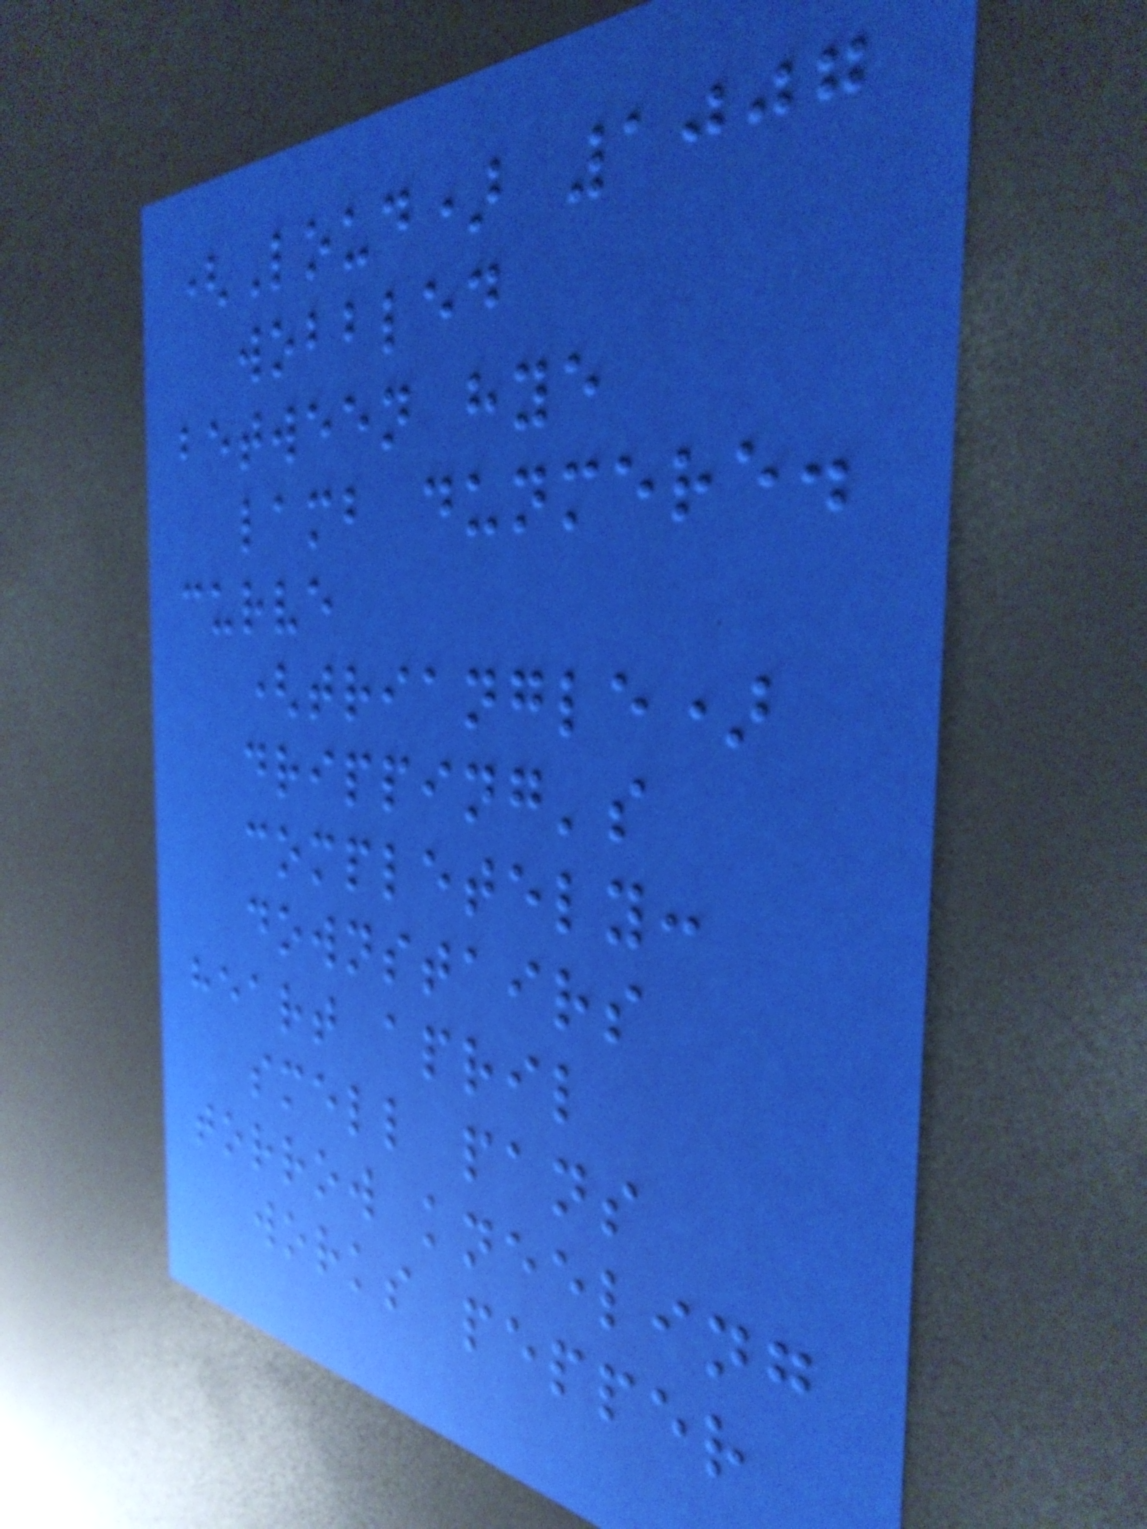(Loud) 1007
wobbled
between hye
lamb dunmere.
curve
(triangle)
dripping's
completely:
downstairs
heart april
smell pans
torrow kneeling
works pepper
